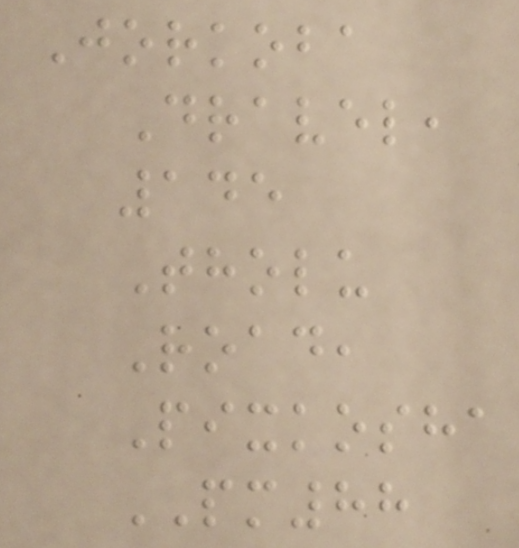Jorkoba
Dravel,
145
Tholu
Road,
Pixkosha
PM88
